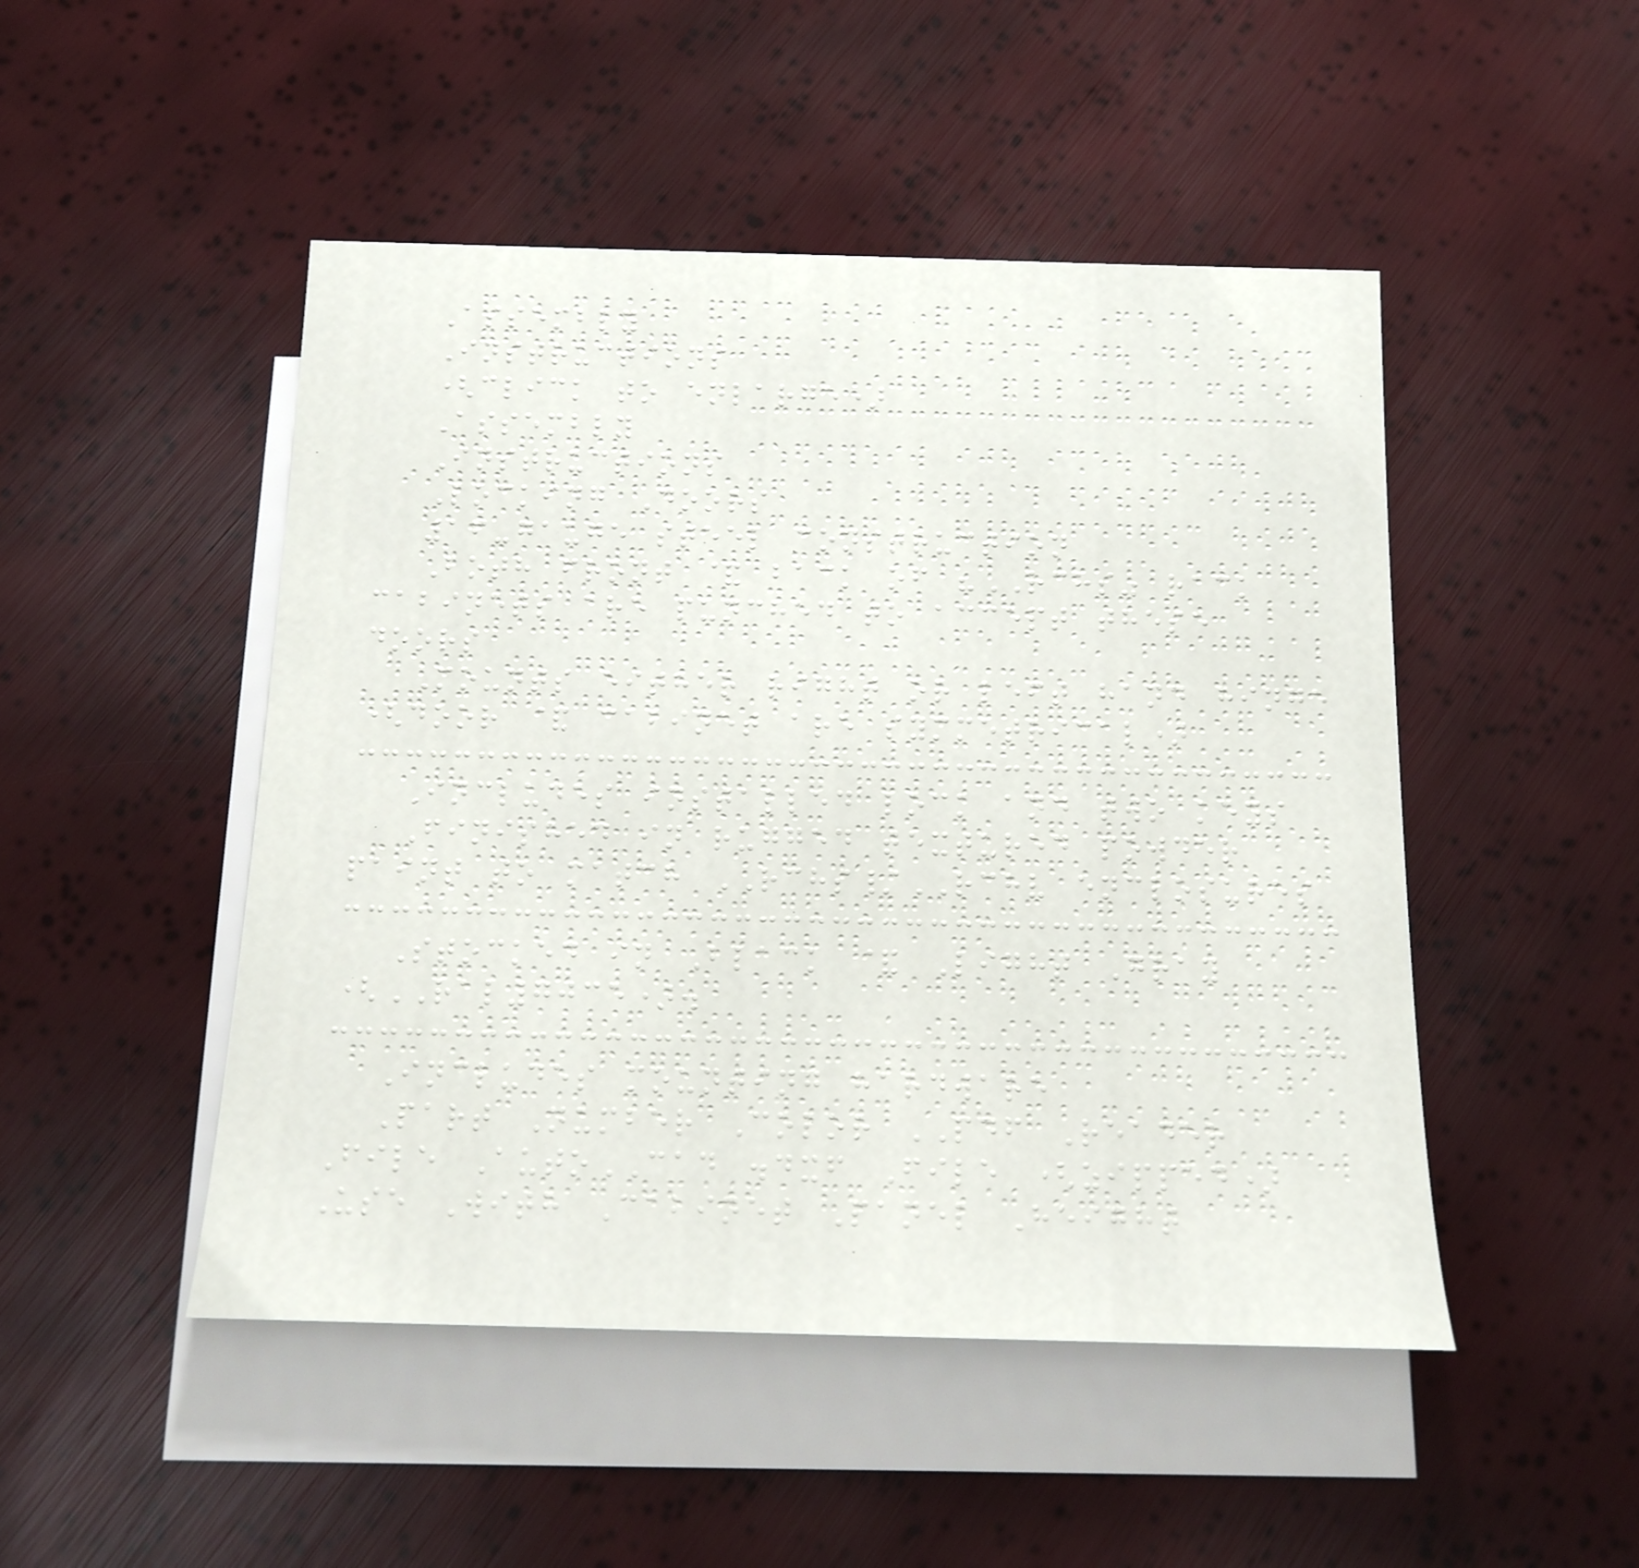Assembly
Instructions
(click to enlarge)
Assembly
Instructions
Locking Doors
16-gauge steel construction
Both front & back of "RCHS" rack
cabinets are punched to accept these
doors
Mounts either right or left hand hinge
(door & cabinet are symmetrical)
Includes installed lock and two keys
Finished in rugged textured powder
paint to match RCHS/RCHV enclosures
Stocked in Black & Light Gray
(RAL7035).
Includes mounting hardware
Part Number Color PDF Reader
File AutoCAD .dxf File (zipped)
Use With Cabinet Panel Height
